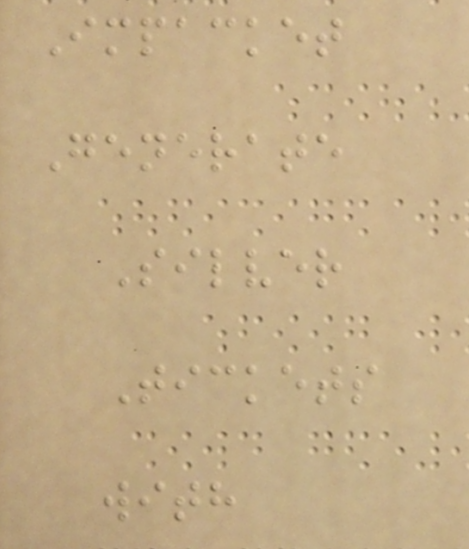Impacket
Generate
Silver
Tickets
with
